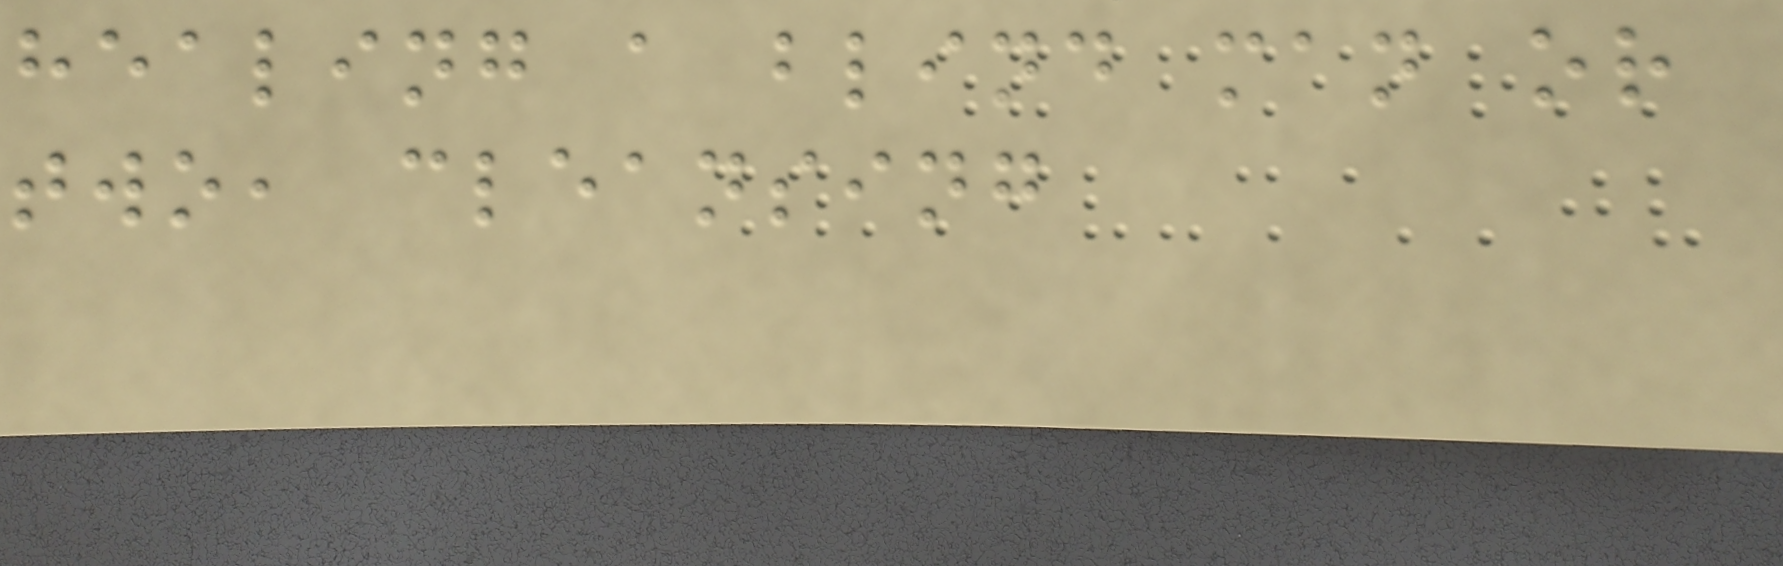healing a blind man or
two, cleansing
